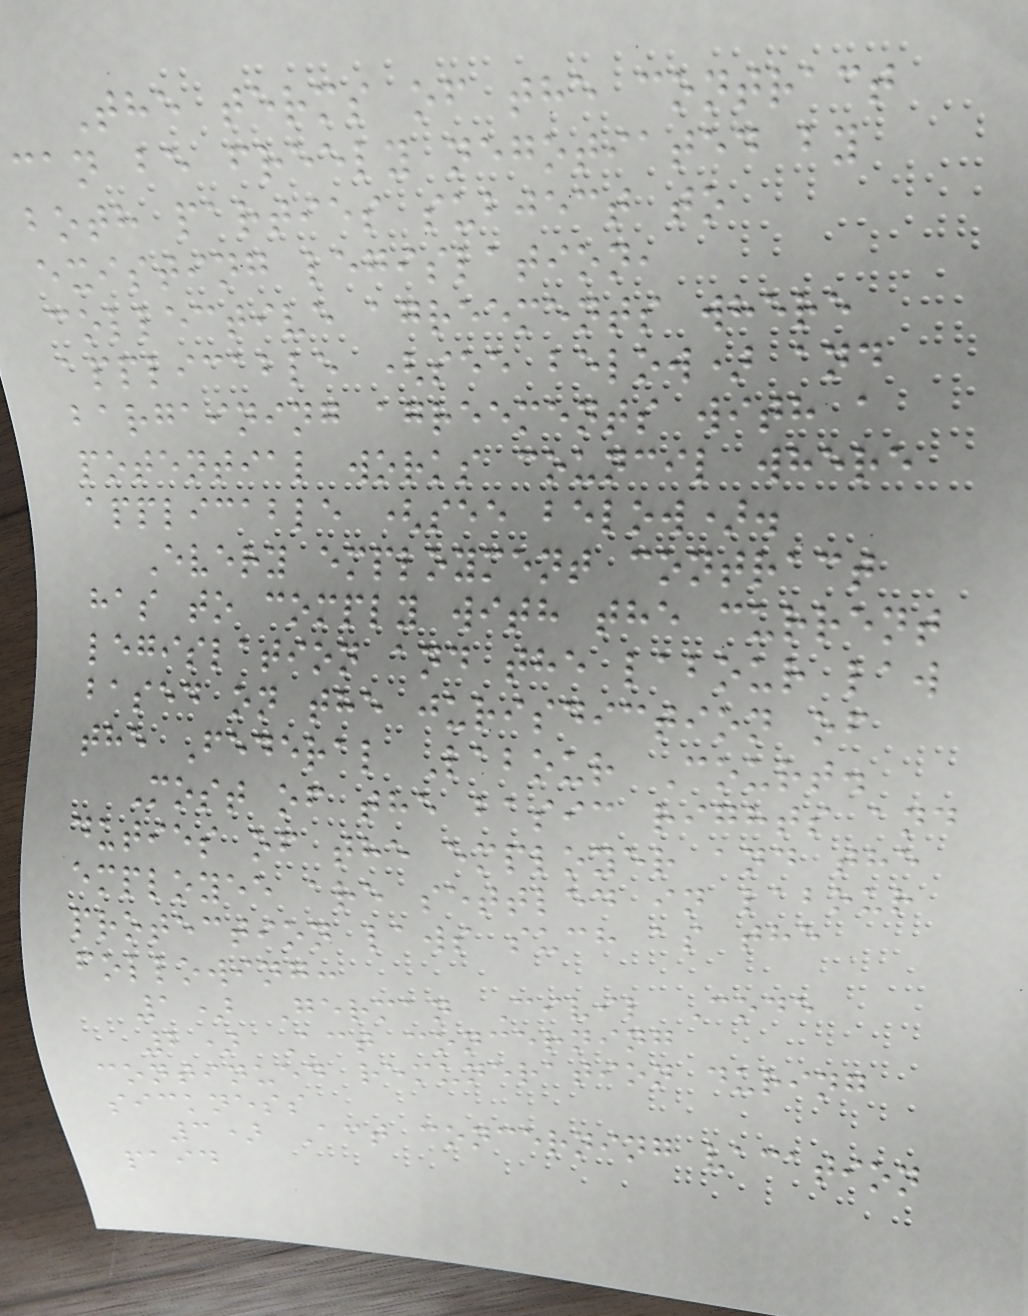The terms of the contract
can be freely negotiated by
both parties subject to
existing legislation,
collective agreements where
applicable (see below) and
bargaining agreements with a
potential works council where
applicable (see below).
Every employment contract
has to comply with the current
legislation and the labour law
based on the jurisdiction of
the Federal Labour Court.
Most of the basic rights and
duties of the employer and the
employee are settled in labour
protection laws such as the
following:
1) German Civil Code
2) Act concerning
continued remuneration during
sickness
3) Act concerning vacation
paid
